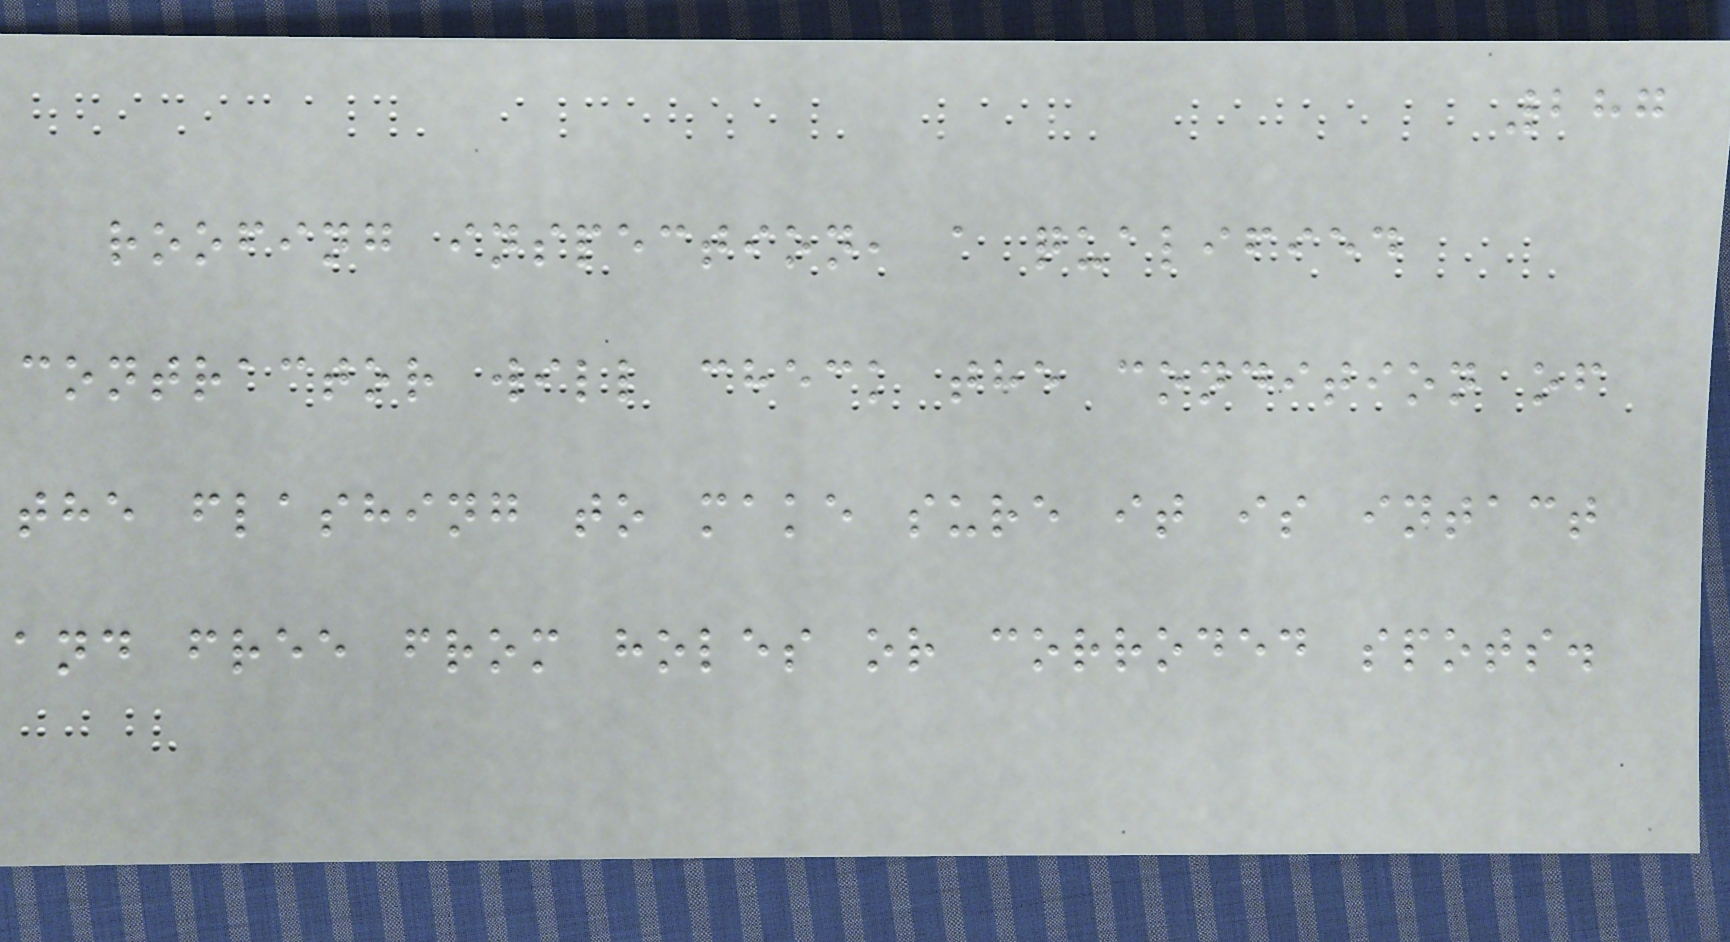287
roofing inspection, a qualified
contractor will check the condition of
the flashing to make sure it is intact
and free from holes or corroded spots.
